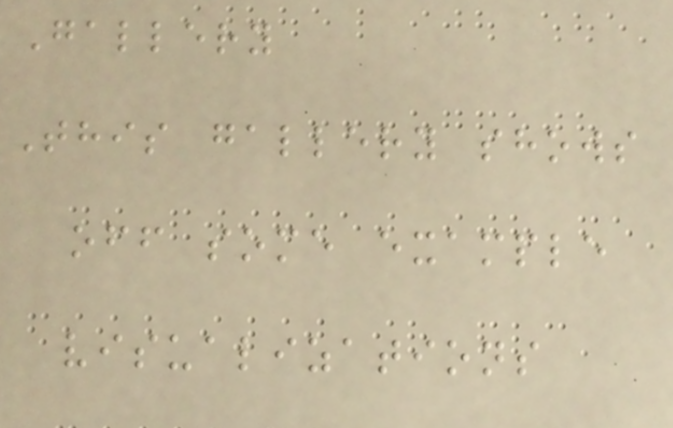Gallery
This gallery shows
off some example
visualizations
